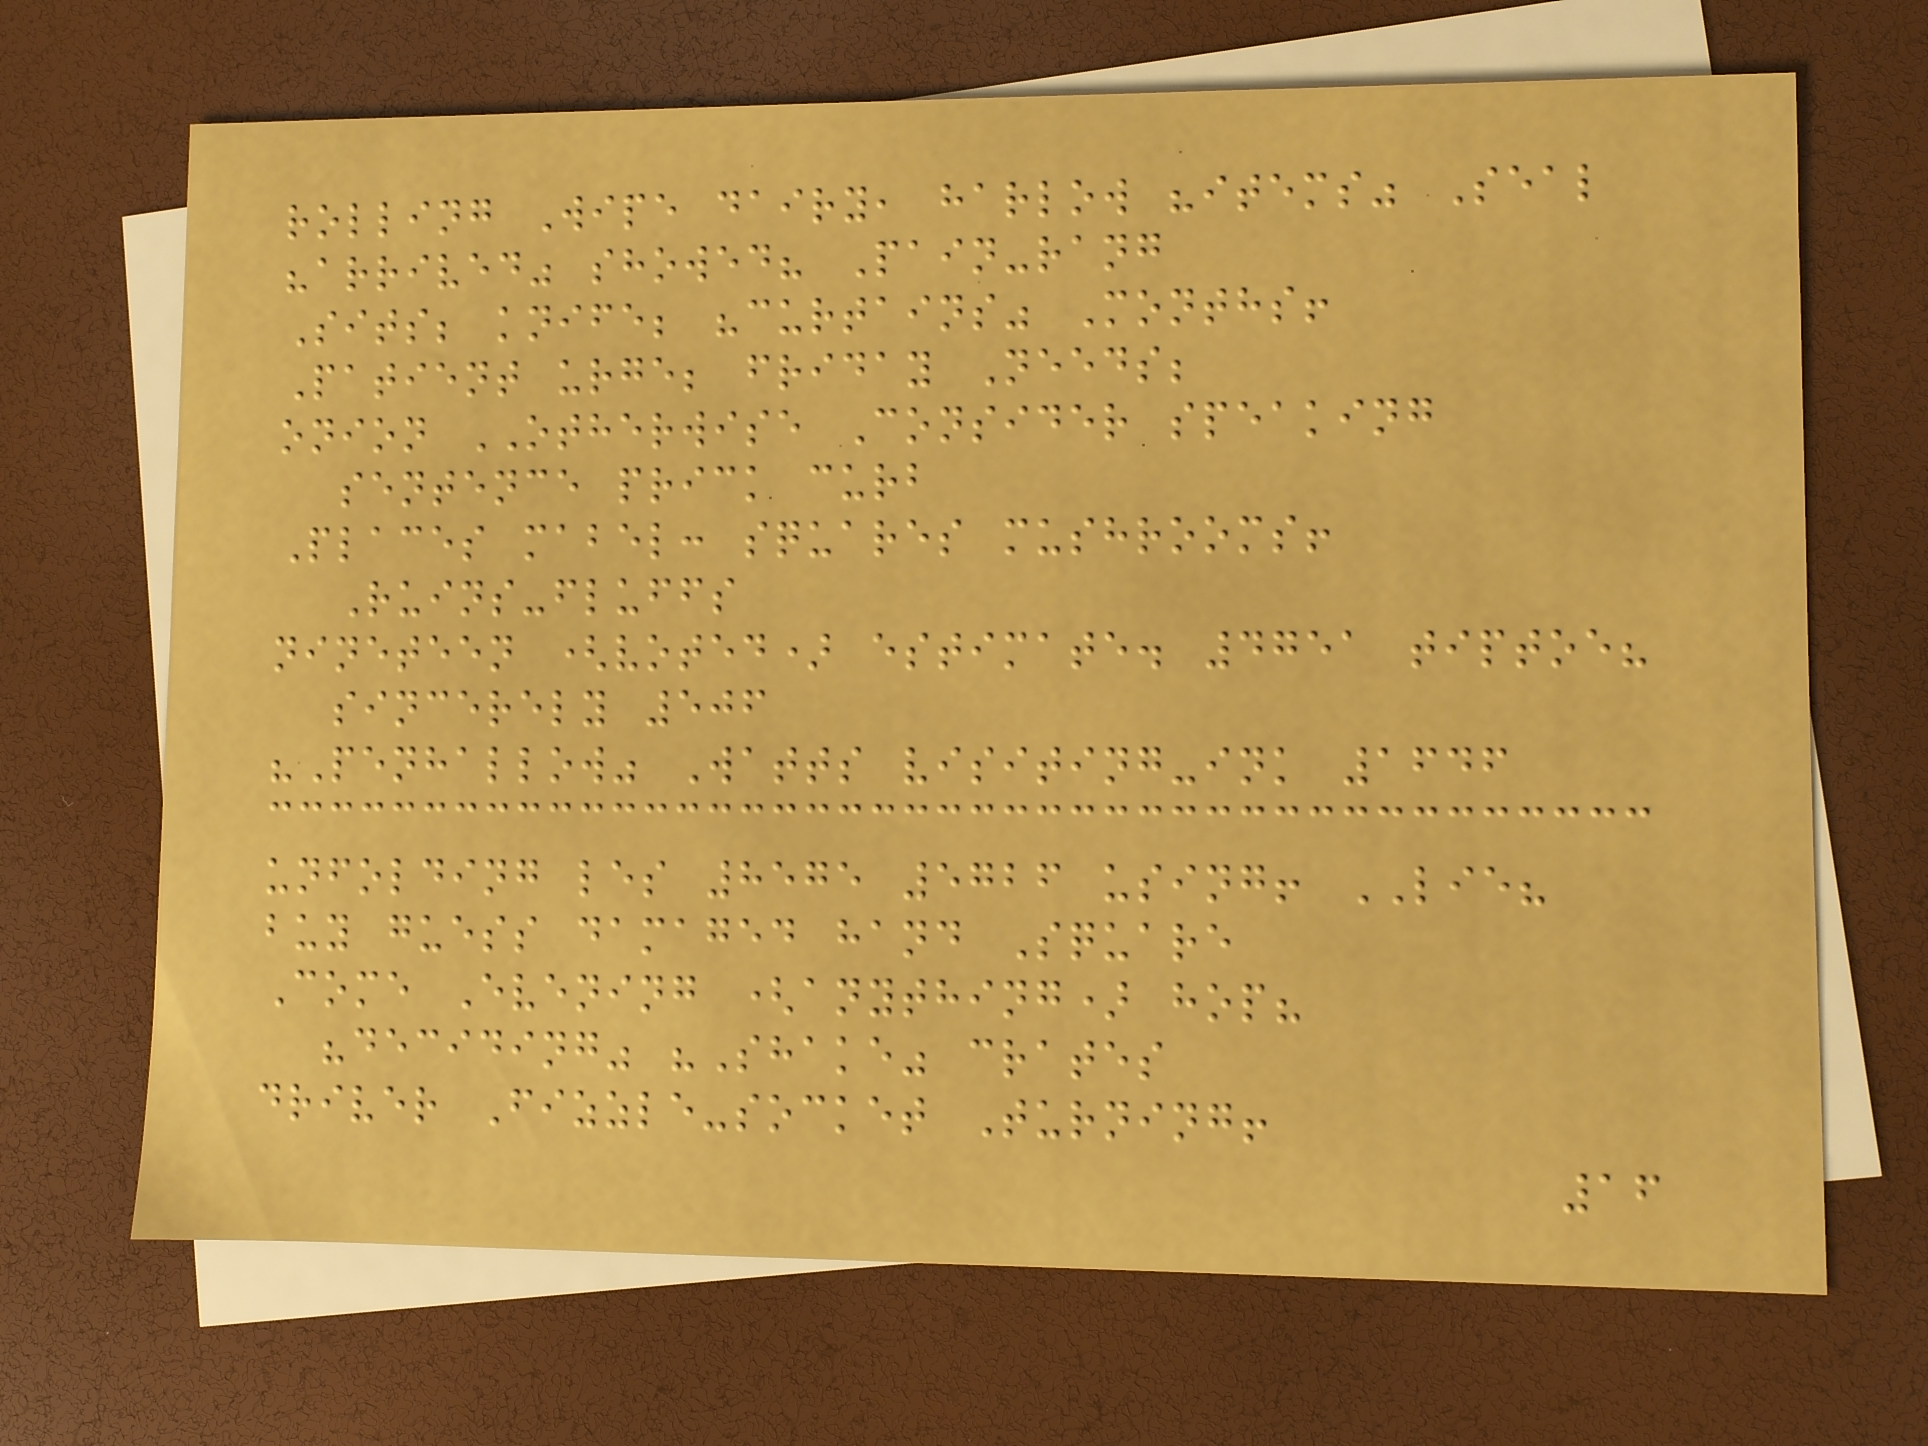rolling Wipe dairy, harlow "items" Seal
"arrived" showed? Pain-rang
Sits; knife; "curtains" Months!
Patient urge; friday Needs;
onion OTHERWISE Consider speaking
sentence prick curb
Places mabel: squares mushrooms!
Ruins-fluffs
nineteen (voted) estimate. 4751 tiptoe?
sincerely 506
"Penhallow" Watts visiting-ink 1646
unfolding les 8575 5726 using! LIE?
buy guess damaged hand Square
Come Evening (anything) hop?
"deciding" "Shake" crates
driver Fizzle-socket Turning!
16
